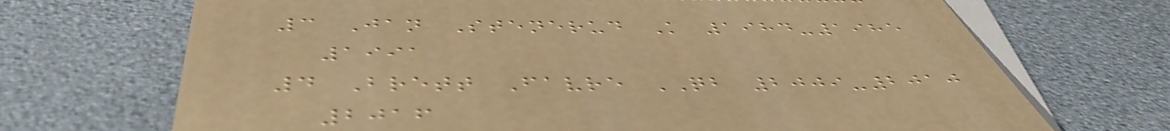3 Jan Stenerud K 1984-1985
1991
4 Brett Favre QB 2009-2010
2016
